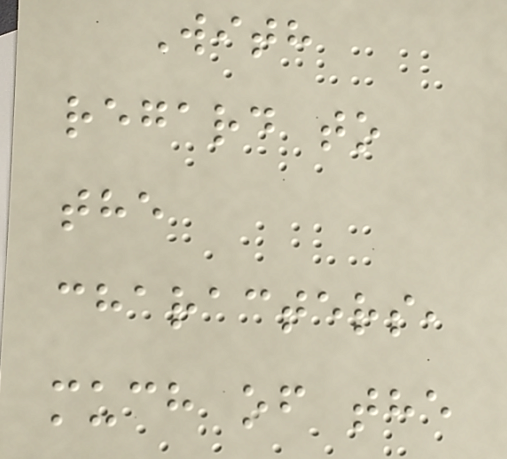With
regard to
the
characters,
much of the
